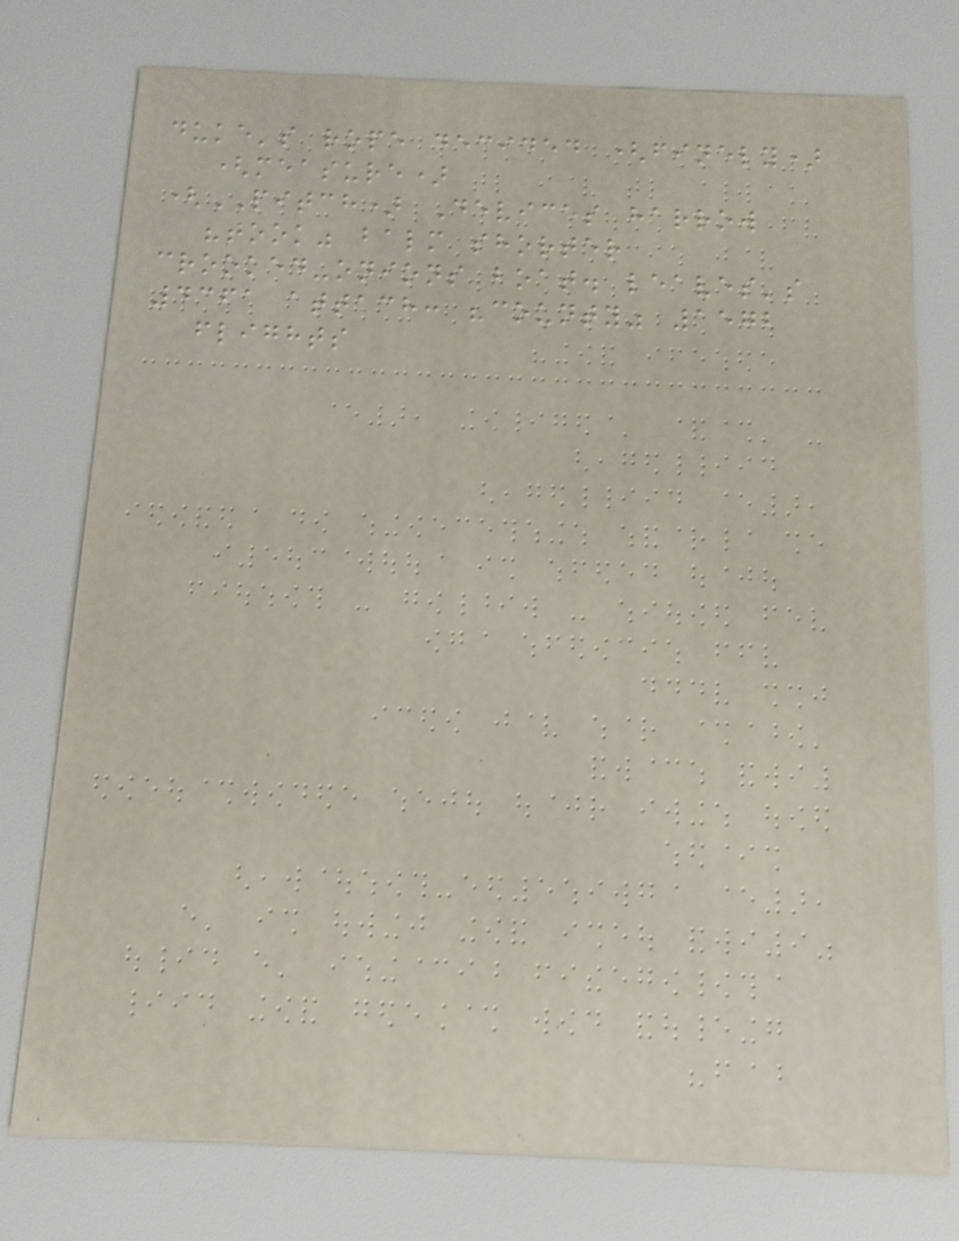duke's rope decided (finely)
(measure)
(PITCH) Devices harrow
"took" balm shorter
crooked-onions boat. leaves's
4361 attach: "county" 1572
flights
